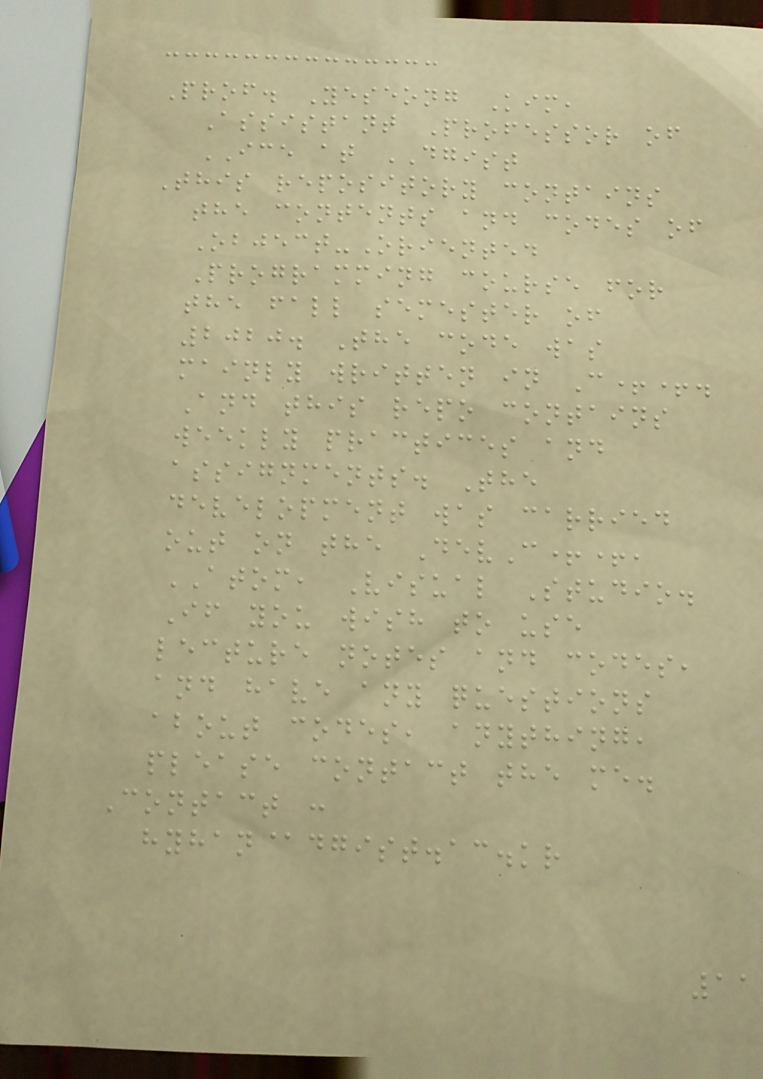Prof. Yeseong Kim,
Assistant Professor of
ICE at DGIST
This repository contains
the contents and codes of
Object-Oriented
Programming course for
the fall semester of
2020. The code was
mainly written in C++.
And this repo contains
weekly practices and
assignments. The
development was carried
out on the DevC++,
ATOM, Visual Studio.
If you wish to use
lecture notes and codes,
and have any questions
about codes, anything,
please contact the me.
Contact :
hyhan@dgist.ac.kr
11
